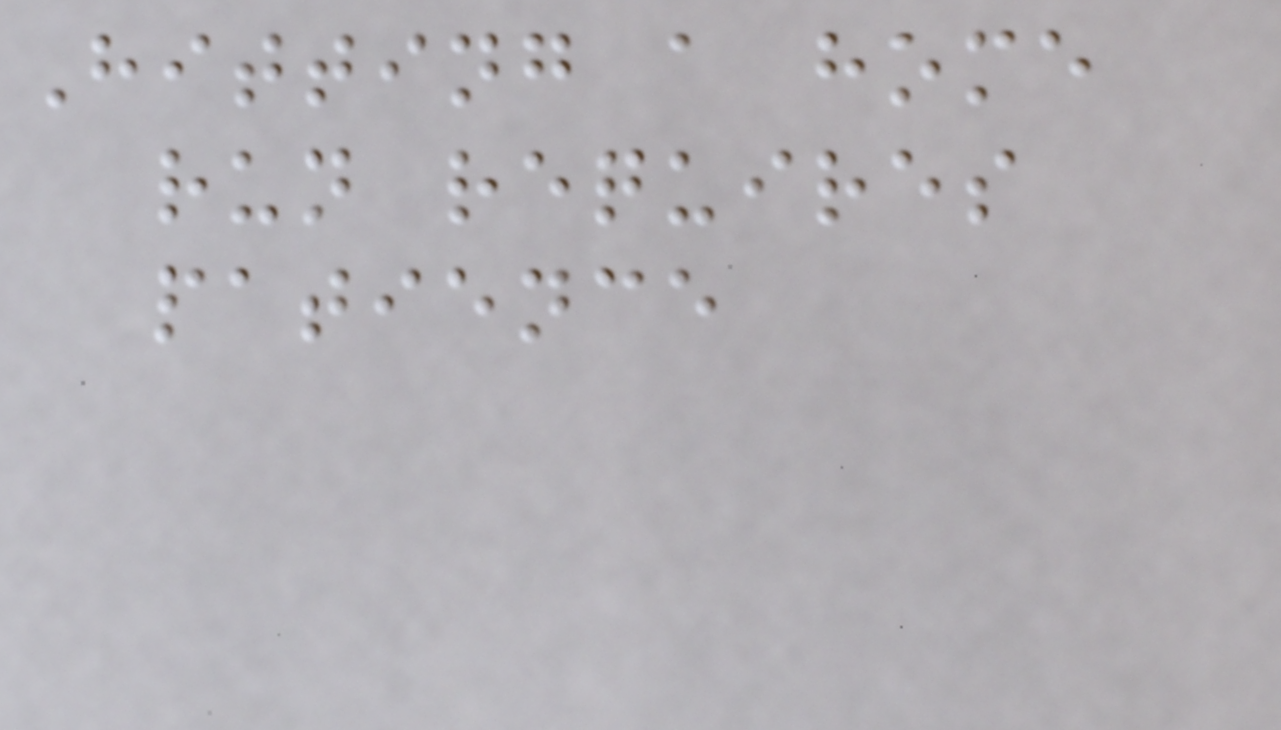Hitting a home
run requires
patience
